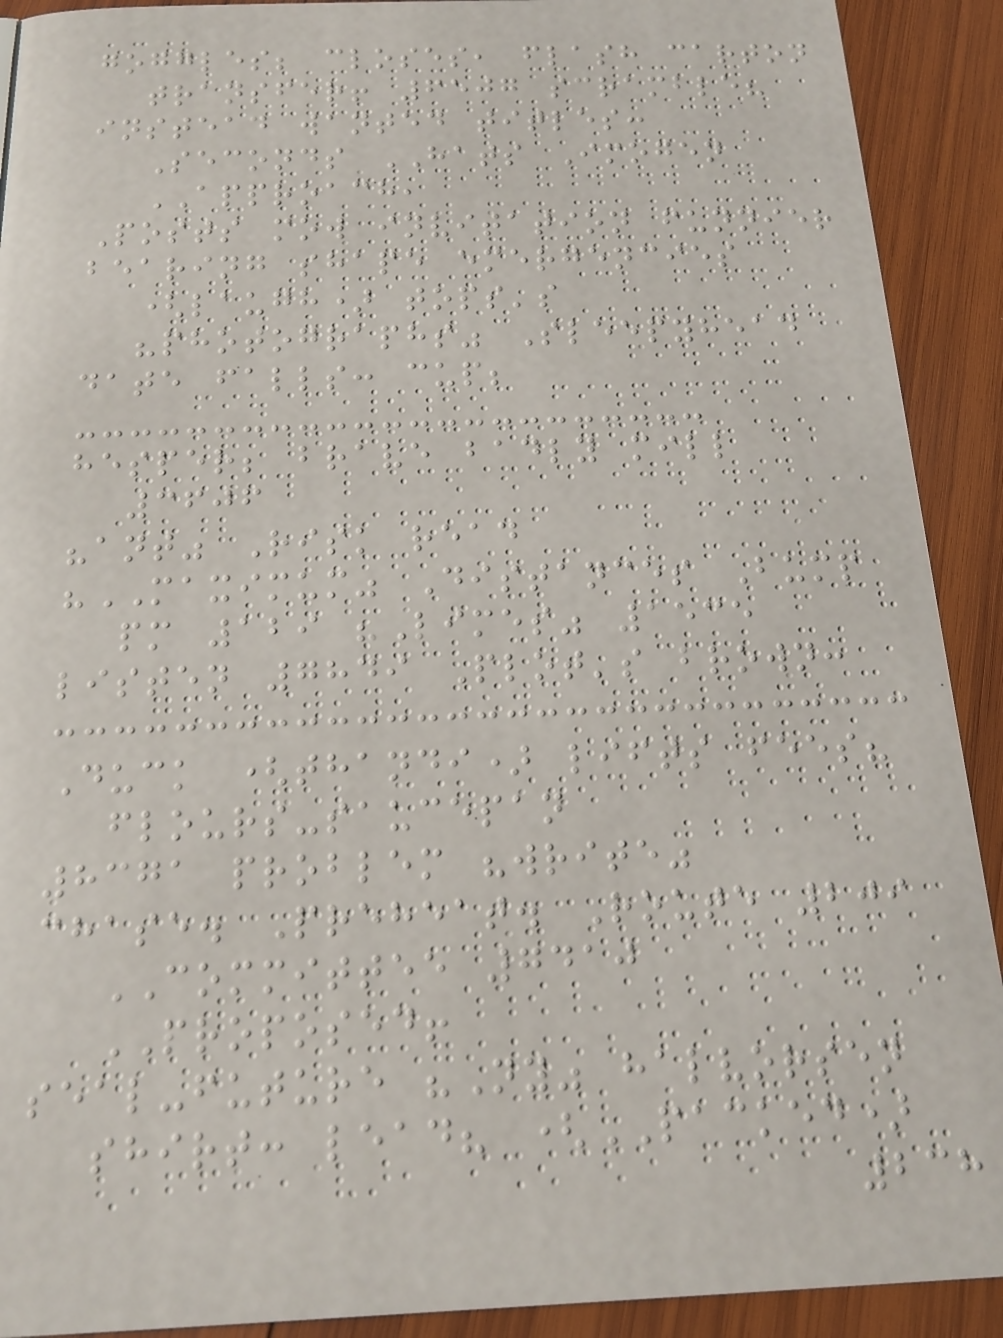goggles; closes, flash carton
transfer! 6507 scramble?
instead wanted titles:
Seconds HATS Imogen
APPROACH,
Posts mow invitation funnier
bearing shape emergencies
(laugh) tops's
"photographs" Sleepyhead
date falls: cup;
hesper; brave badly mill
3606
"ant" Risk read
"MAXIMUM" Distances Bump
pm 129 "Limes" 1535
listen 7849 Plot's brown:
Duck (thandi) lifts fees?
flours-saucepan
8371 problem "write"
chase. Preheat. Route 209
COMMITTEE 7410
PROPOSED!
seal-future "Ny" halvorsen
shirt: lead? (PACKED)
238
